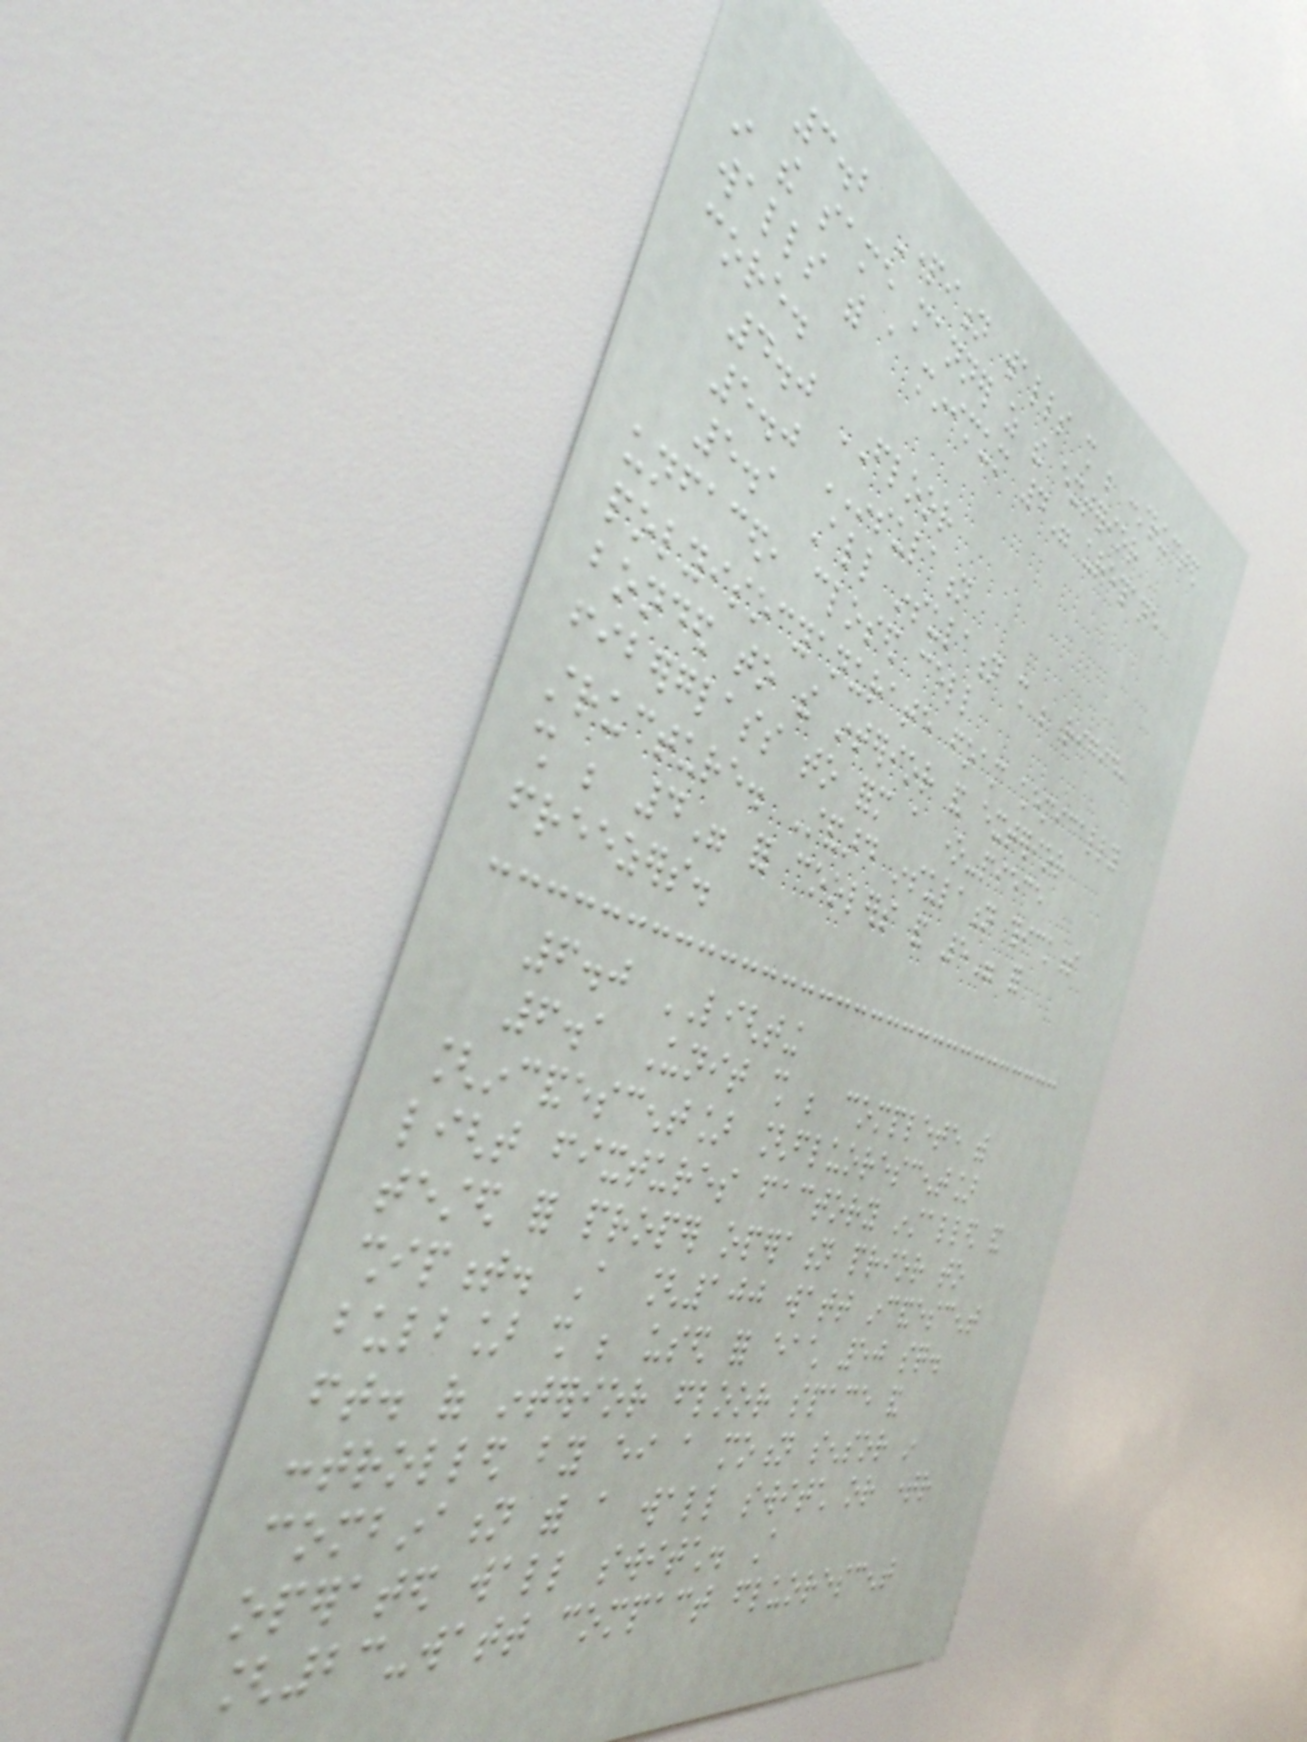3.2 Partition walls shall be constructed
in the same manner as the exterior
walls with a minimum 4" urethane
core.
4.0 FLOOR
5.0 INSULATION
5.1 All insulation shall be rigid,
unfaced, closed cell
polyisocyanurate foam chemically
bonded to the interior and exterior
fiberglass to form a one-piece
structure. Standard insulation thickness
shall be 4" for coolers and 5" for
freezers.
6.0 LIGHTING
6.1 Unit shall be complete with
[incandescent] [fluorescent]
light fixtures factory installed and
tested for proper operation prior to
shipment. A [100 watt incandescent
bulb] shall be used for each 50 sq.
ft. of interior floor space and
controlled by either a motion sensor in
combination with a wall switch or timer
operated wall switch. A
[23-watt compact fluorescent
